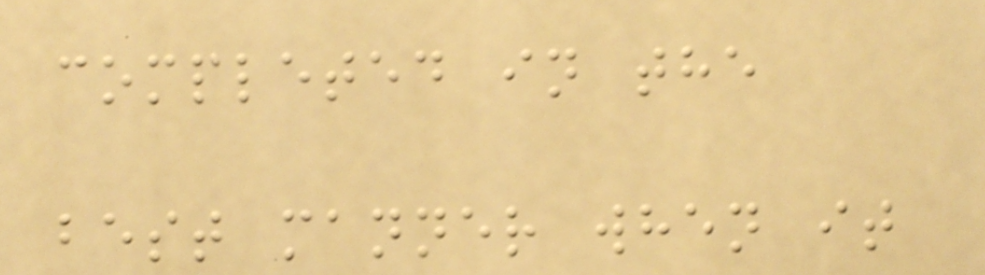completed in the
best manner when it
